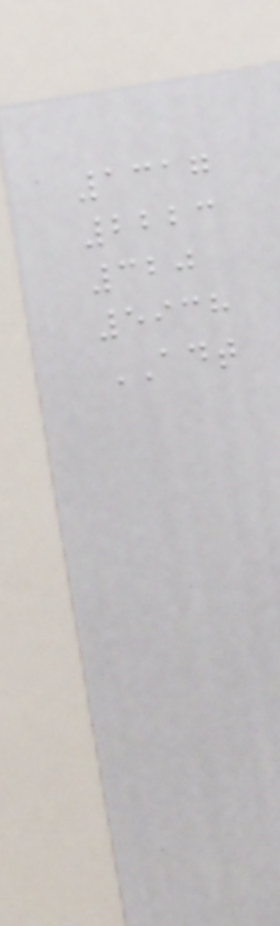1317
2223
320
5938
ADT
